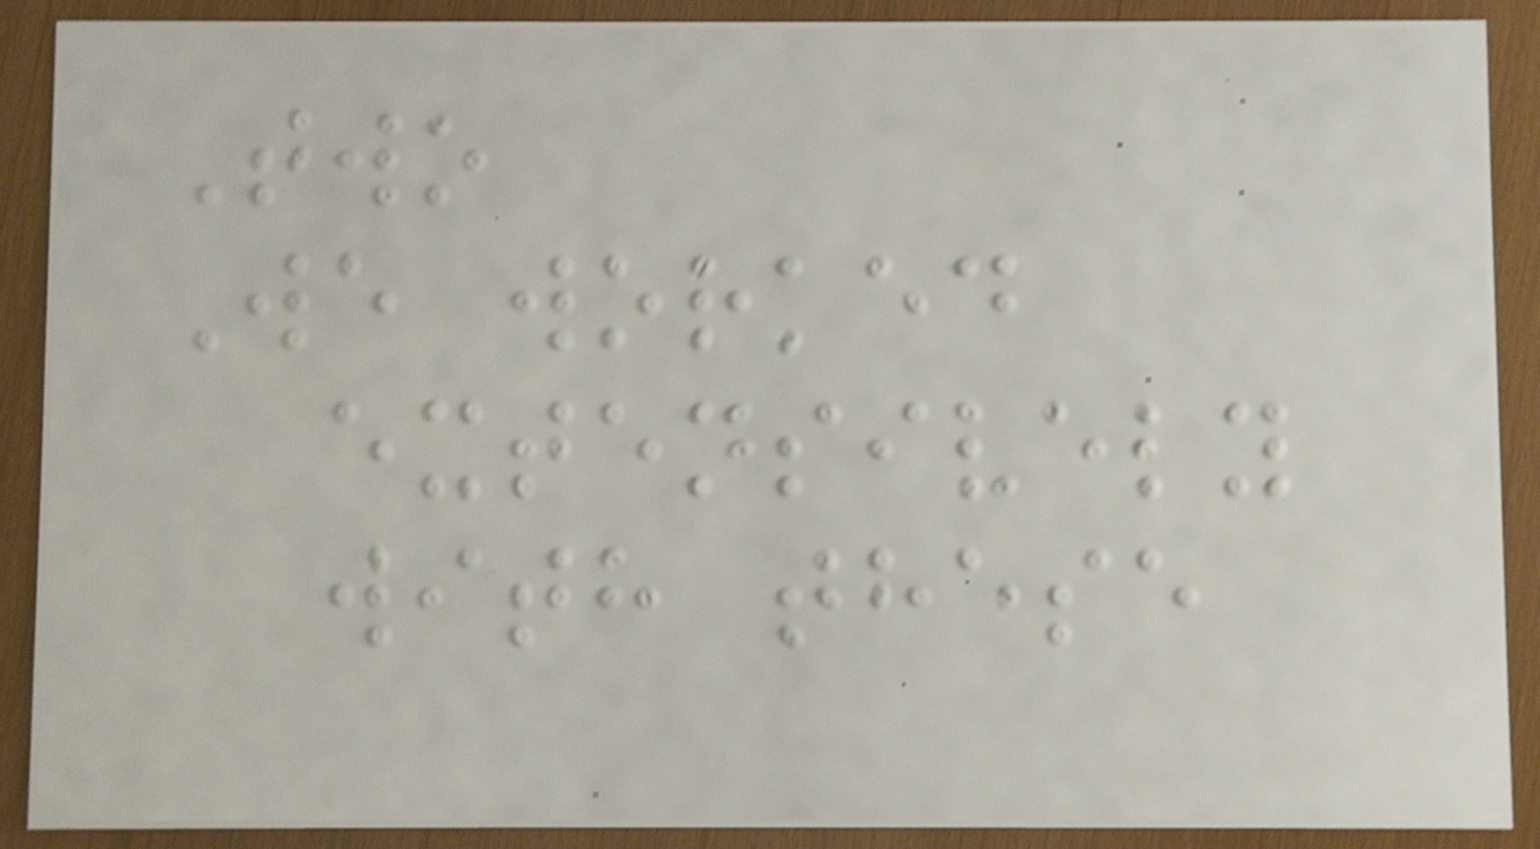Two
We worked
extensively
with these
